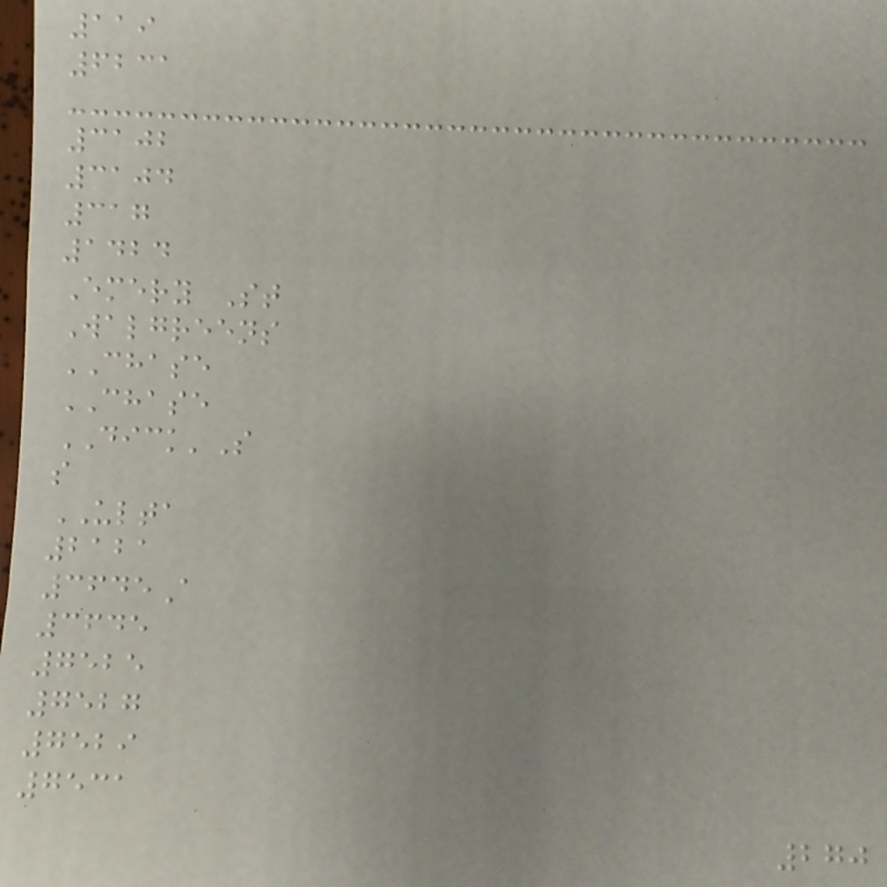119
6231
3102
3104
317
1424
Emery St
Walgreens
CHASE
CHASE
DICK'S
s
ULTA
2121
3645A
3645
7525
7527
7529
7531
270
